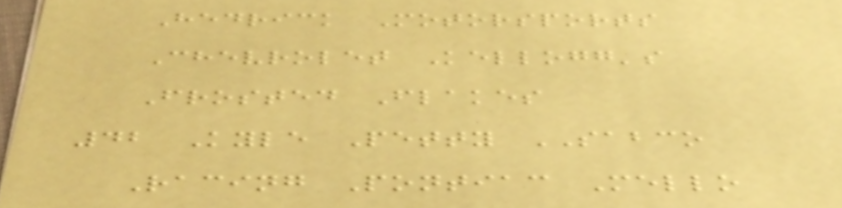Hedrick Motorsports
Chevrolet Kellogg's
Frosted Flakes
42 Kyle Petty SABCO
Racing Pontiac Mello
